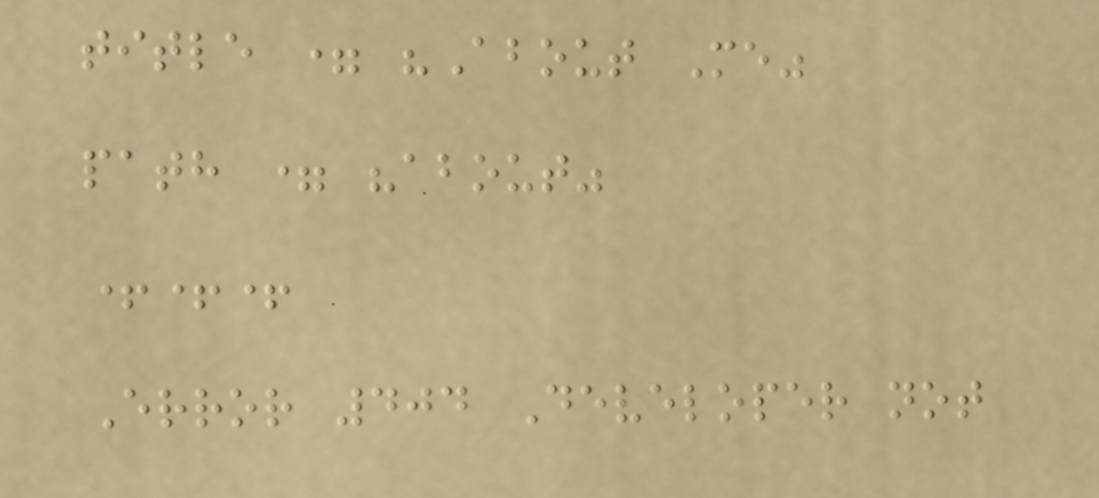title = "About Me"
path = "about"
+++
Error 404 Developer not
